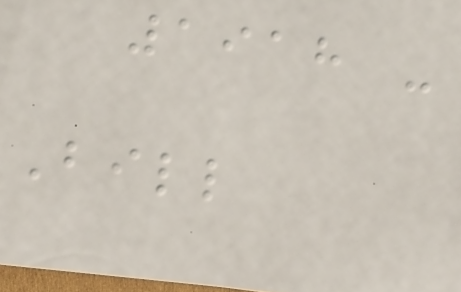1918 -
Bill
